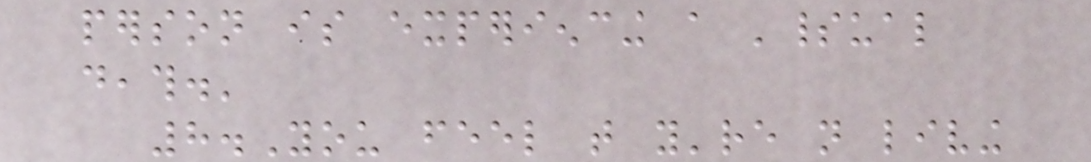person is experiencing a 'spiritual
death.'
8.You feel that you're not living
